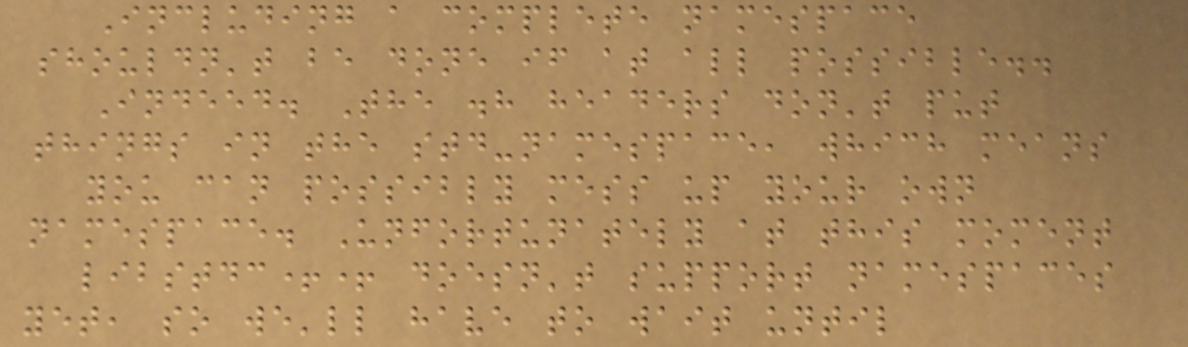Including a complete namespace
shouldn't be done if at all possible..
Indeed. The .h headers don't put
things in the std-namespace, which means
you can possibly mess up your own
namespace. Unfortunately at this moment
libstdc++ doesn't support namespaces
yet, so we'll have to wait until
